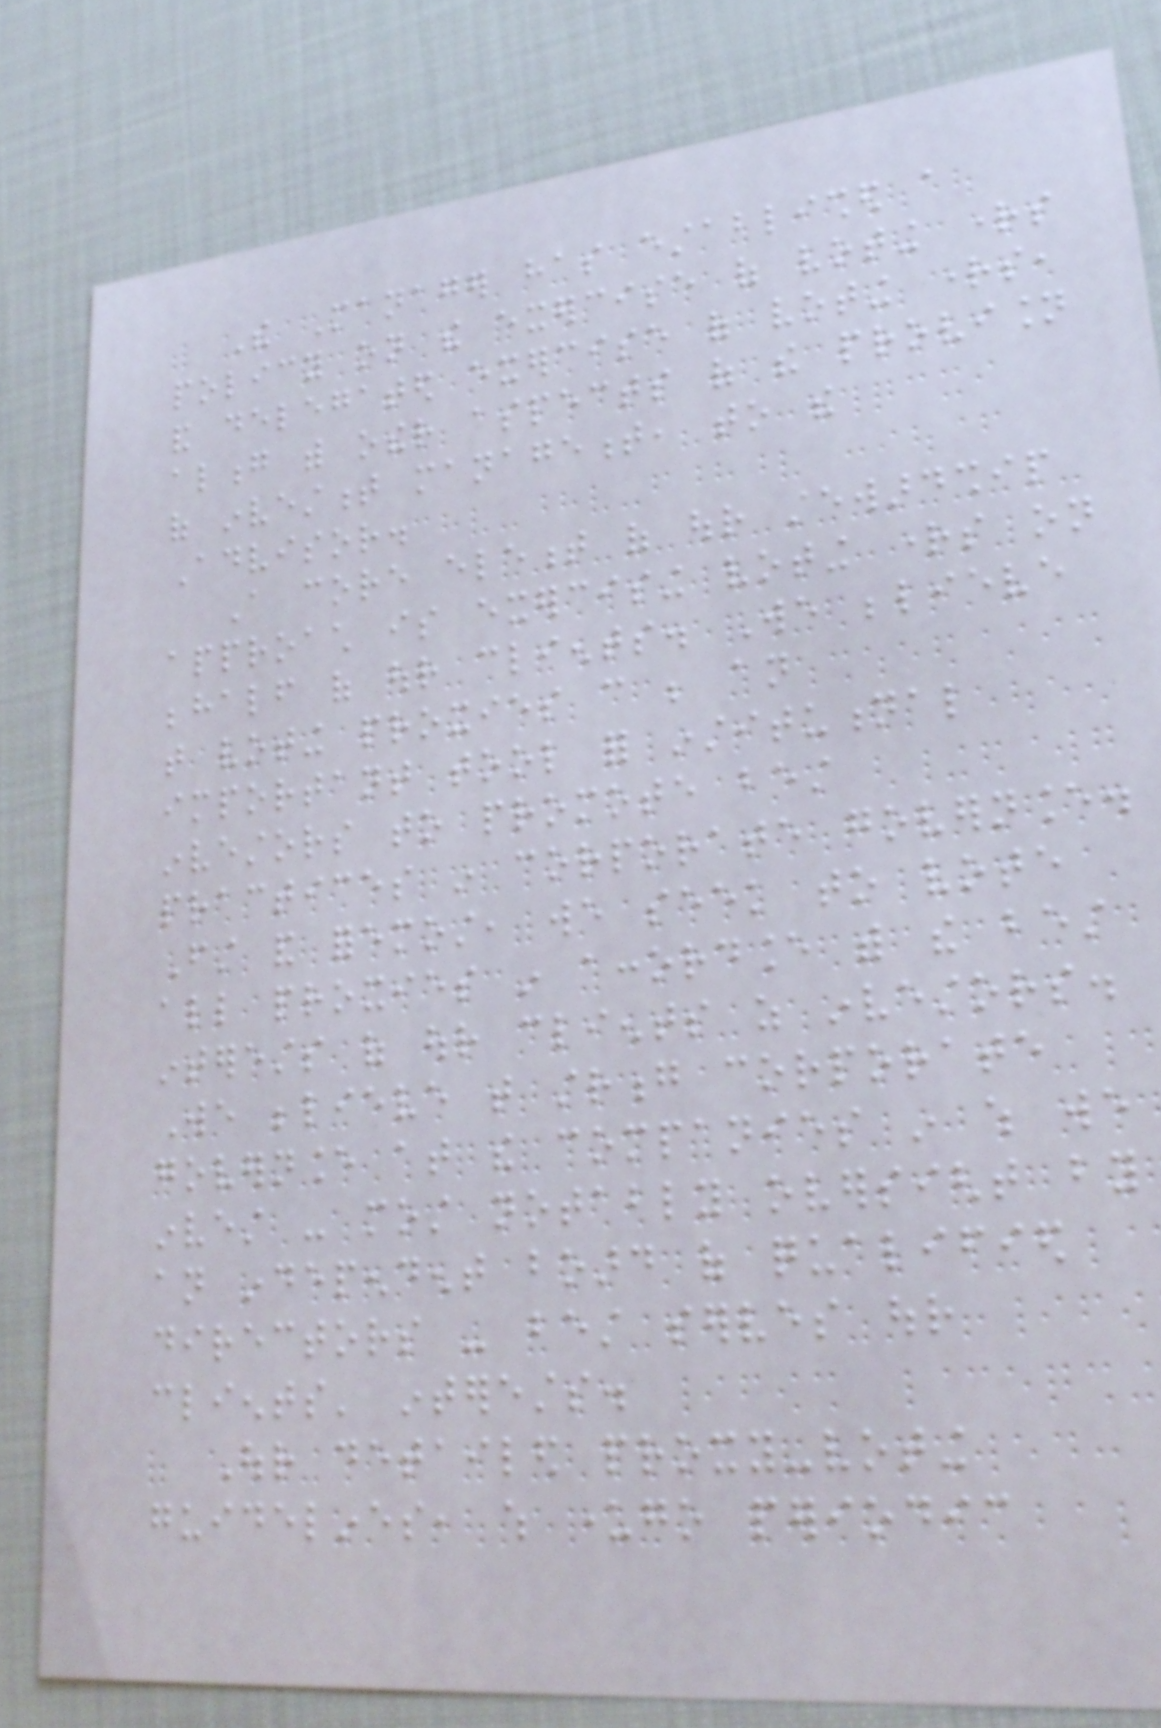The Manager has established a
policy on the exercise of voting rights
and delegated exercise of voting rights,
along with other aspects of the provision
of investment management, to the
Advisor.
A core element of our stewardship
approach is exercising voting rights on
behalf of our clients. We believe
that voting proxies can be an
important tool for institutional
investors to promote best
practices in corporate governance.
First and foremost, we seek to vote
all proxies in accordance with the best
interests of our clients as investors.
We believe that strong corporate
governance at the companies in which we
invest - most notably oversight by
an independent board of qualified
directors - best serves our
clients' interests.
Our detailed proxy-voting
guidelines, which undergo periodic
